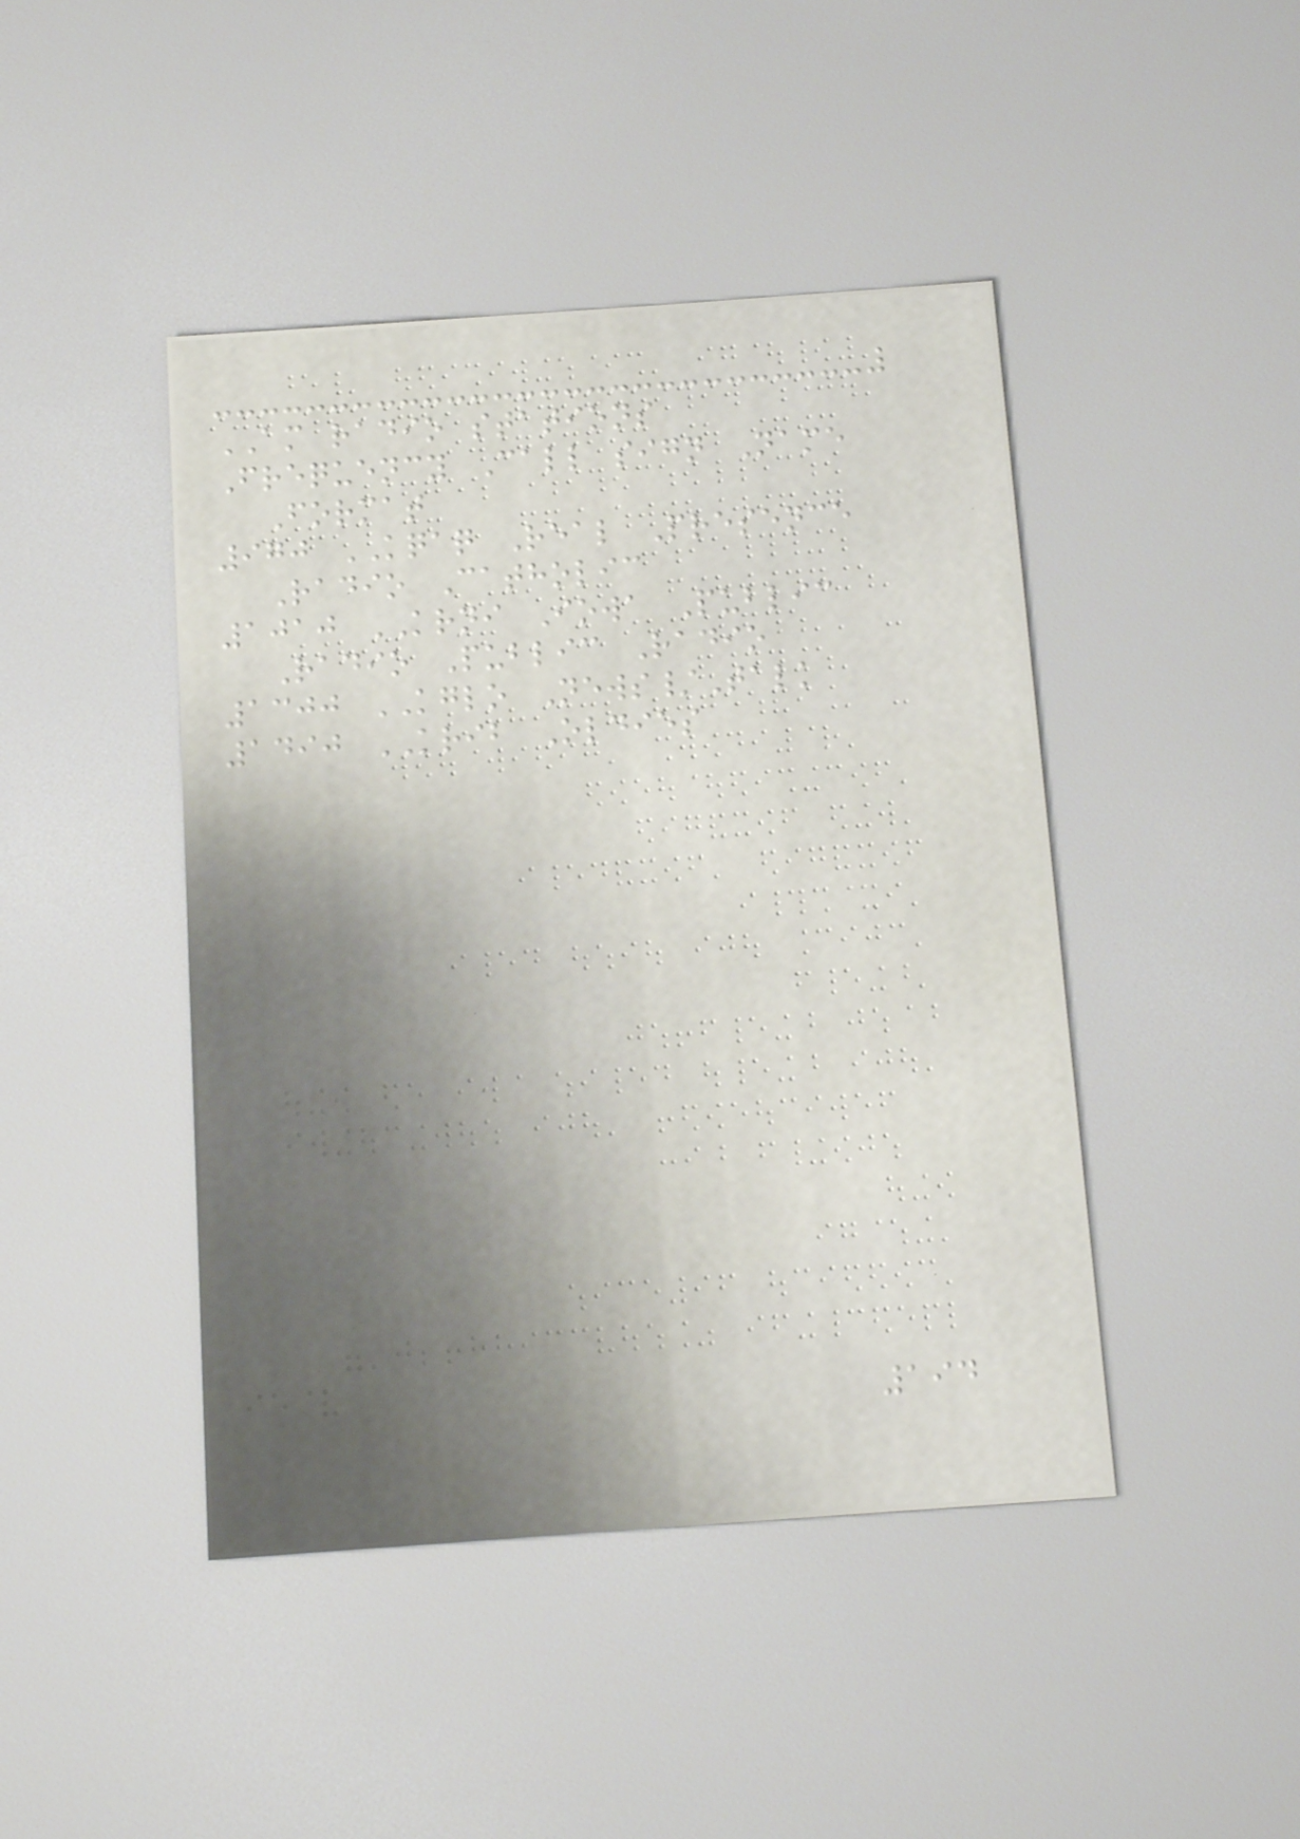AM radio stations
Frequency Call sign Name
Format
970 KQAQ Real Presence
Radio Catholic
1010 KRNI Iowa Public
Radio Public Radio
1300 KGLO News/Talk
1490 KRIB Oldies
194
